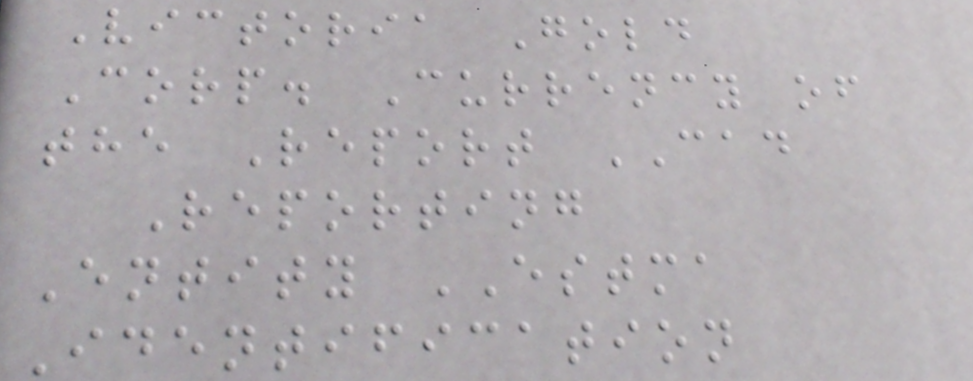Victoria Gold
Corp. Currency of
the Report CAD
Reporting
Entity ESTMA
Identification
